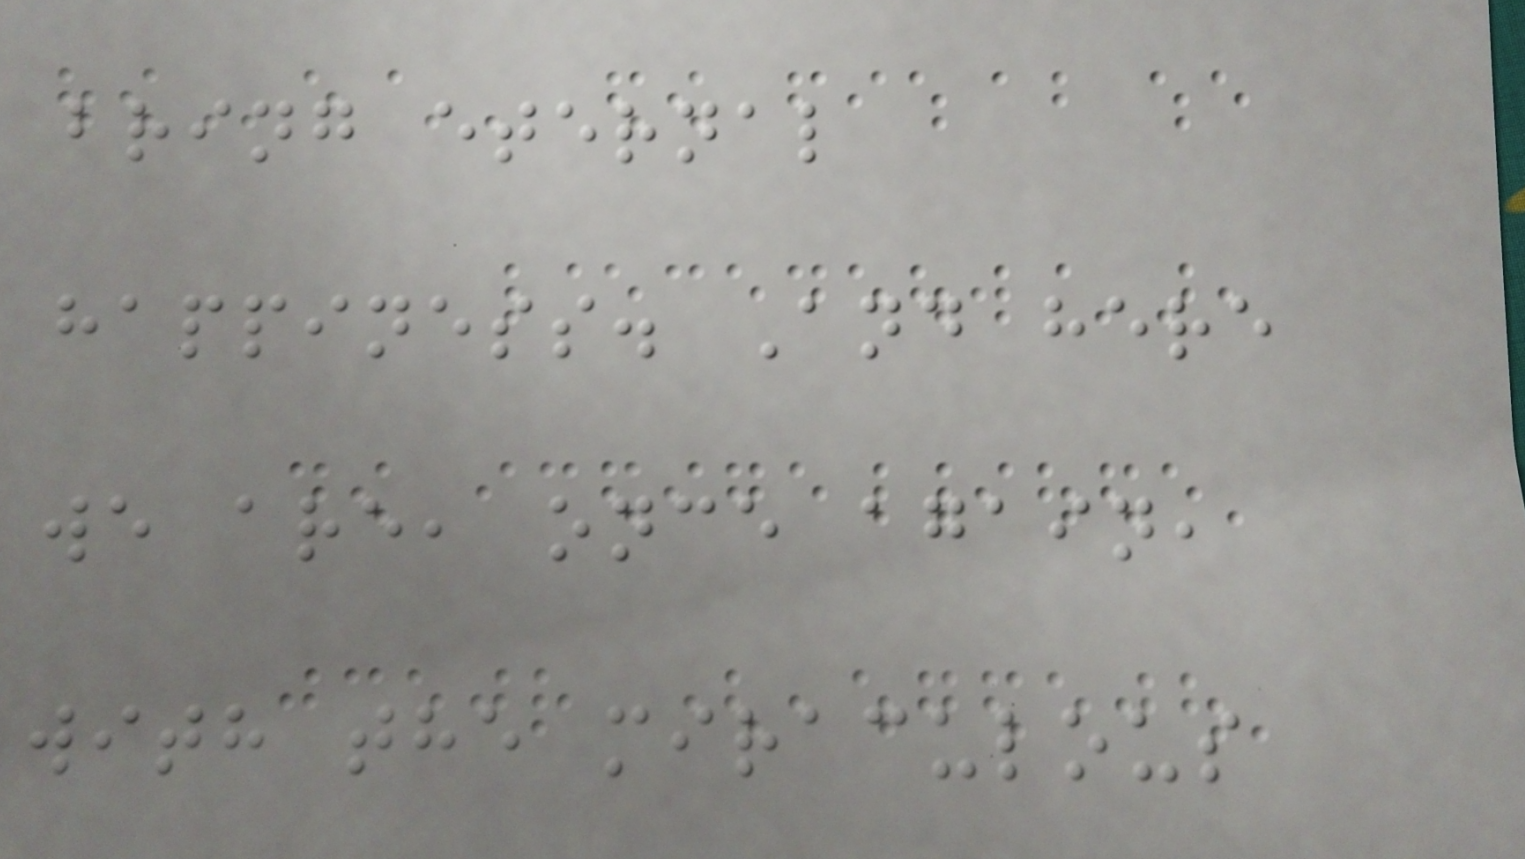bring eternal
happiness. And here
we are, once again,
with the miraculous
